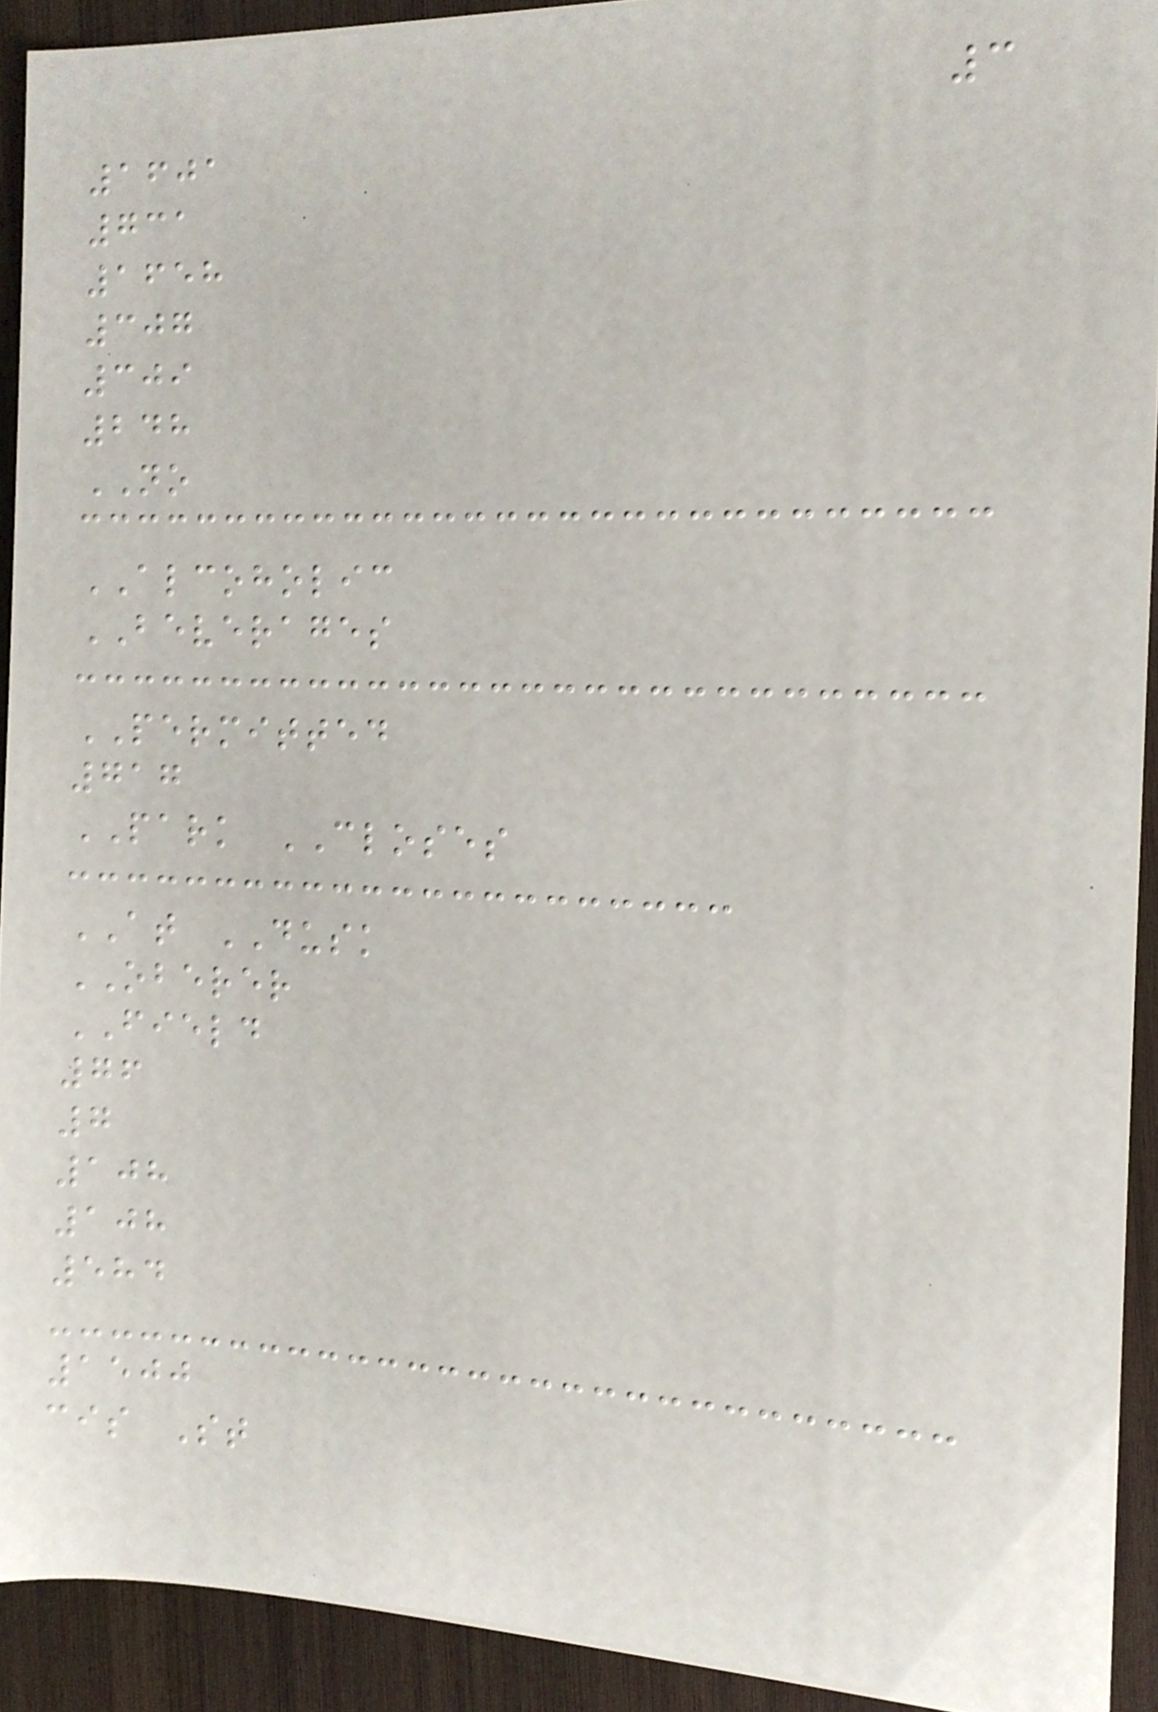3
1601
731
1658
307
309
248
NO
ALCOHOLIC
BEVERAGES
PERMITTED
717
PARK CLOSES
AT DUSK
OBERER
FIELD
76
7
108
108
584
1500
cis St
